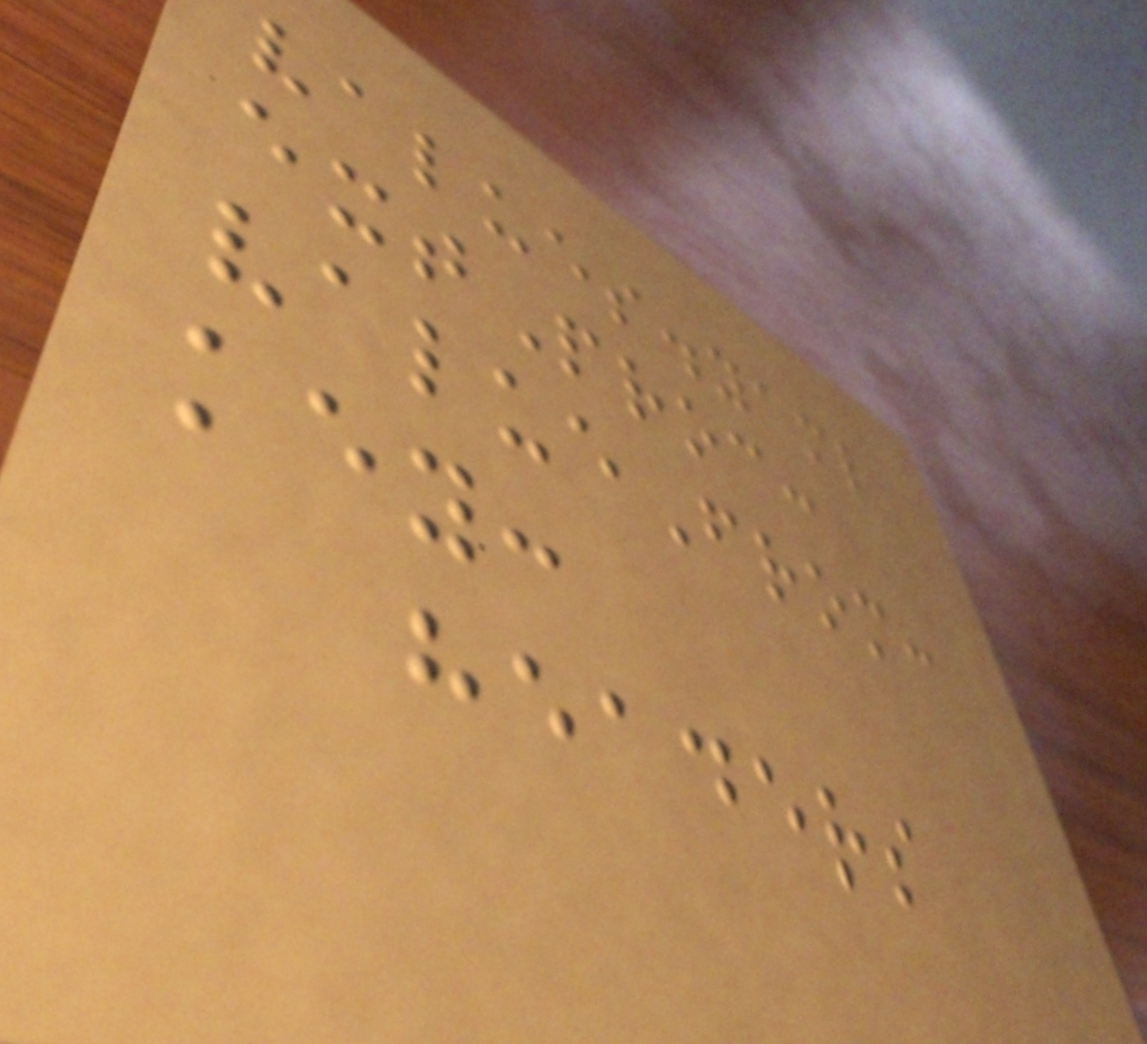values.yaml
extProc:
valueFrom:
key:
headers
